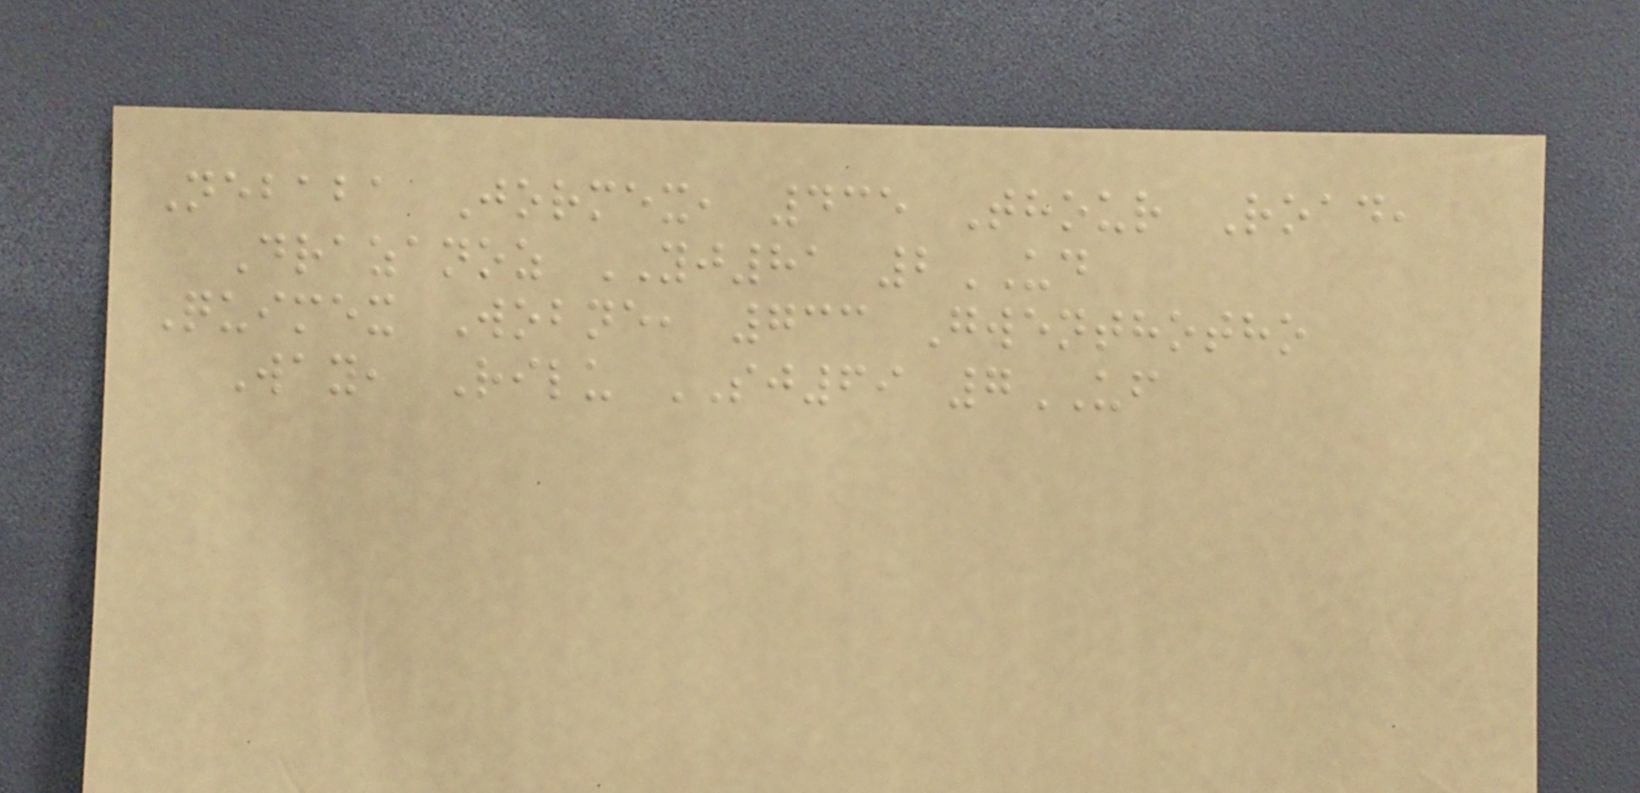Nebaba Jormex, 435 Thour Road,
Drazanoz YJ81 2UD
Quimex Wobne, 733 Gwenthotho
Way, Rilu SJ69 7UF
